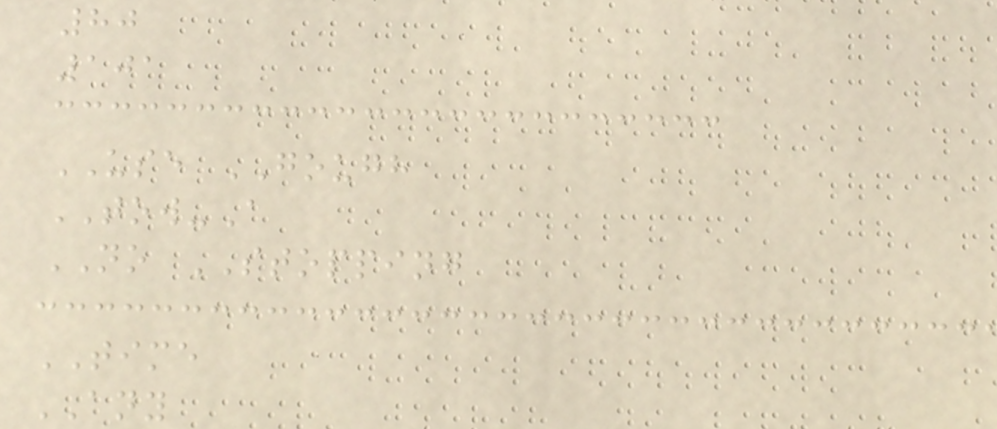80
101
USE GOUGH
TOW-A
NO STOPPING
TIME
ANY
